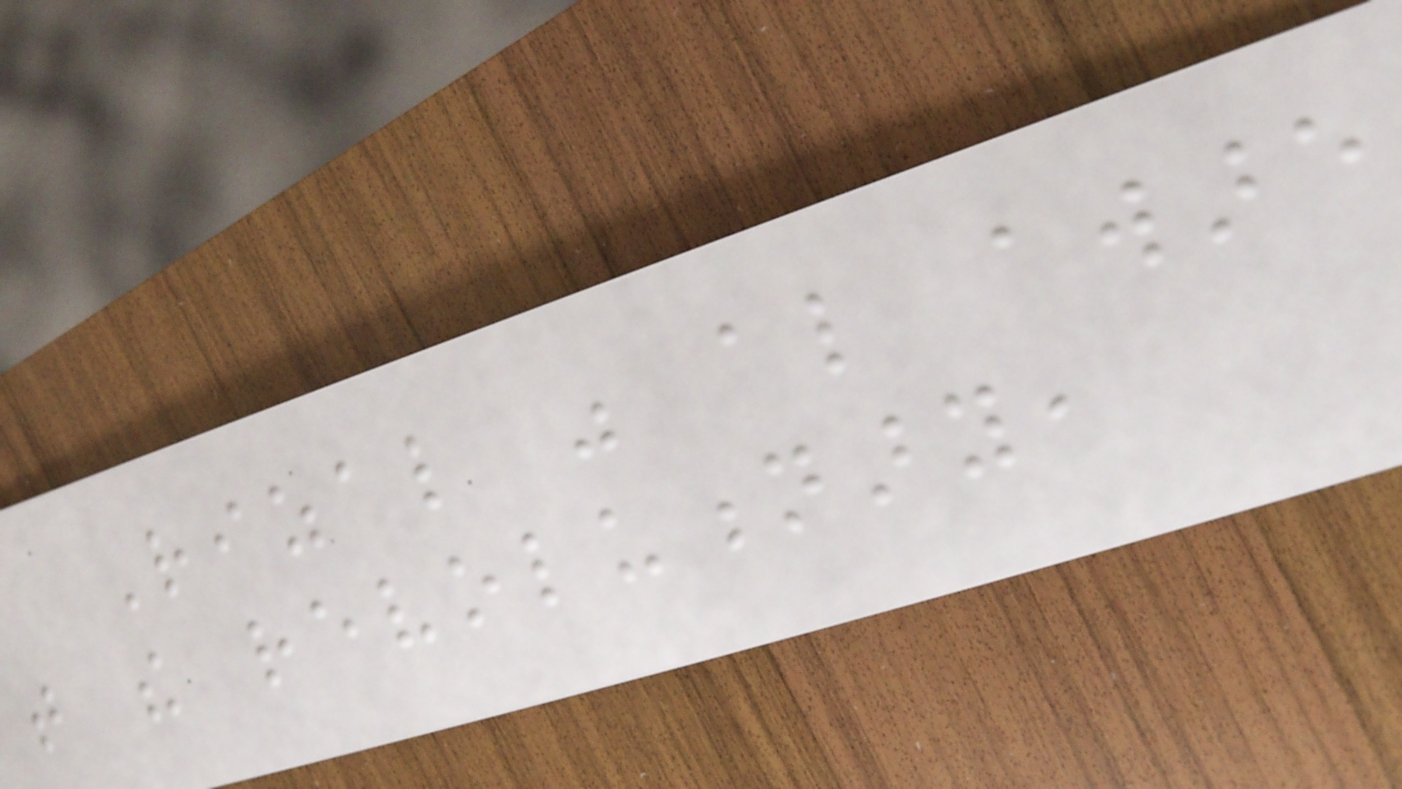Rizal was also aware
that the revolutionary,
